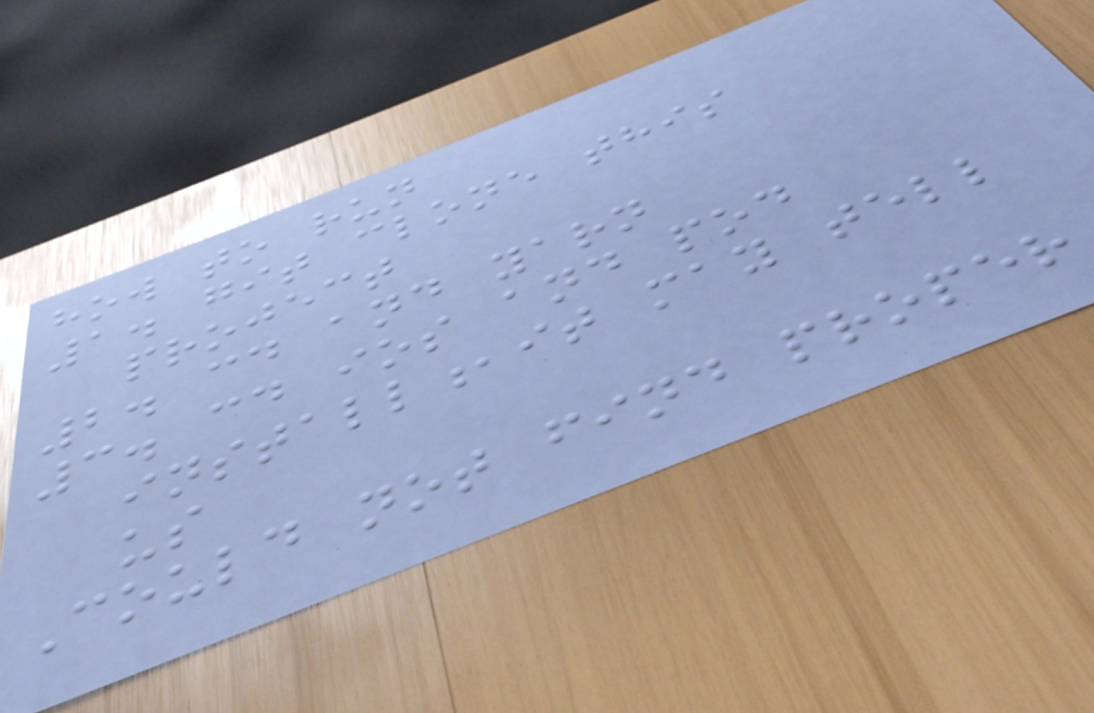how to run
1. git clone this
project
2. cd and yarn
3. cd ios and pod
install,it may tell
us
Could not find proper
